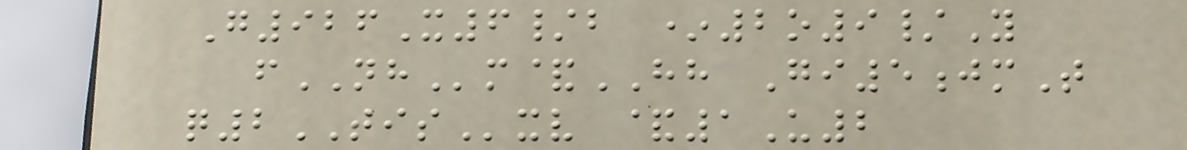G926X6/b *2o9/Y
fNHm&HH Gi5jmT
q2TISxv &1U2
